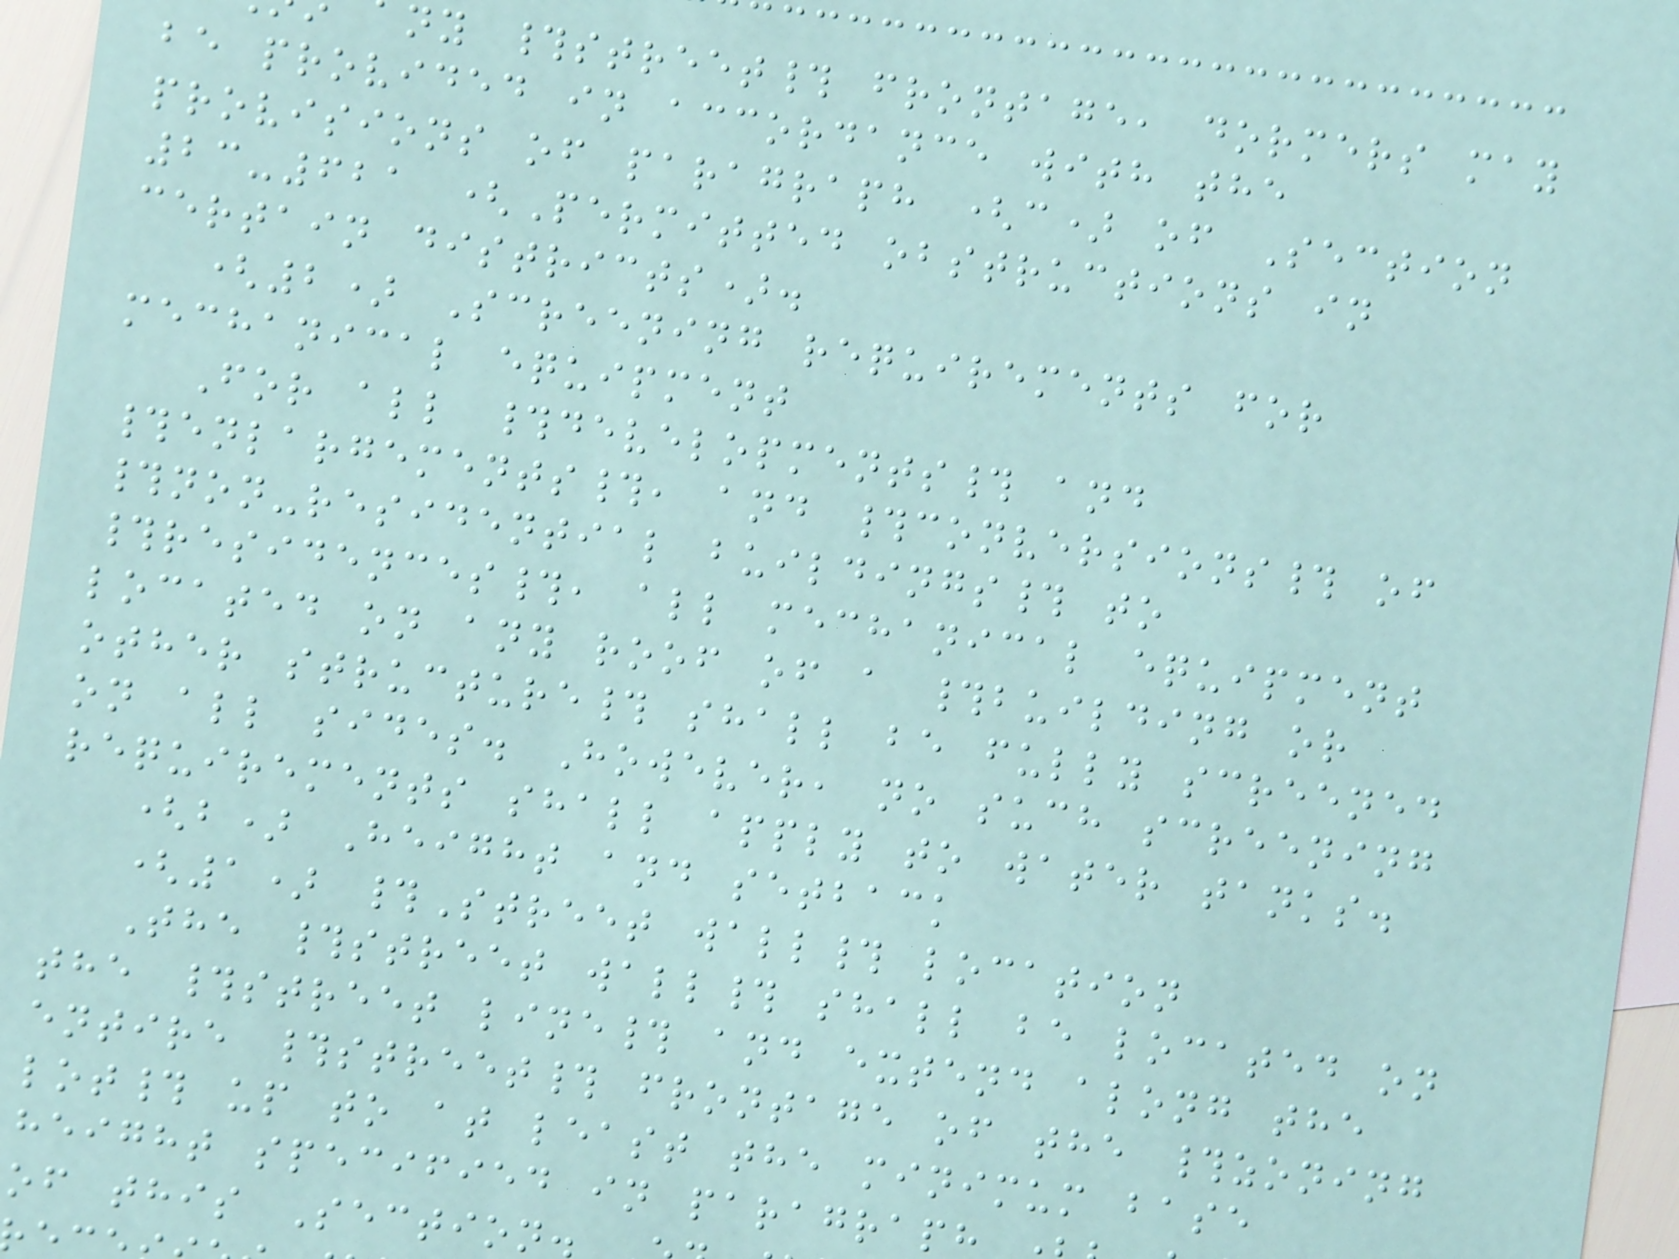ny #street# frontage, dormers may
be provided in accordance with the
provisions of paragraph (c) of Section
23-621 (Permitted obstructions in
certain districts).
(2) Screening requirements for
mechanical equipment
For all #developments# and
#enlargements#, and #conversions# of
#non-residential buildings# to
#residences#, all mechanical equipment
located on any roof of a #building or
other structure# shall be fully screened
on all sides. However, no such screening
requirements shall apply to water tanks.
(b) Height and setback
(1) #Street wall# location
The #street wall# shall be located on
the #street line# and extend along the
entire #street# frontage of the #zoning
lot# up to at least the minimum base
height specified in paragrap
of this Section
